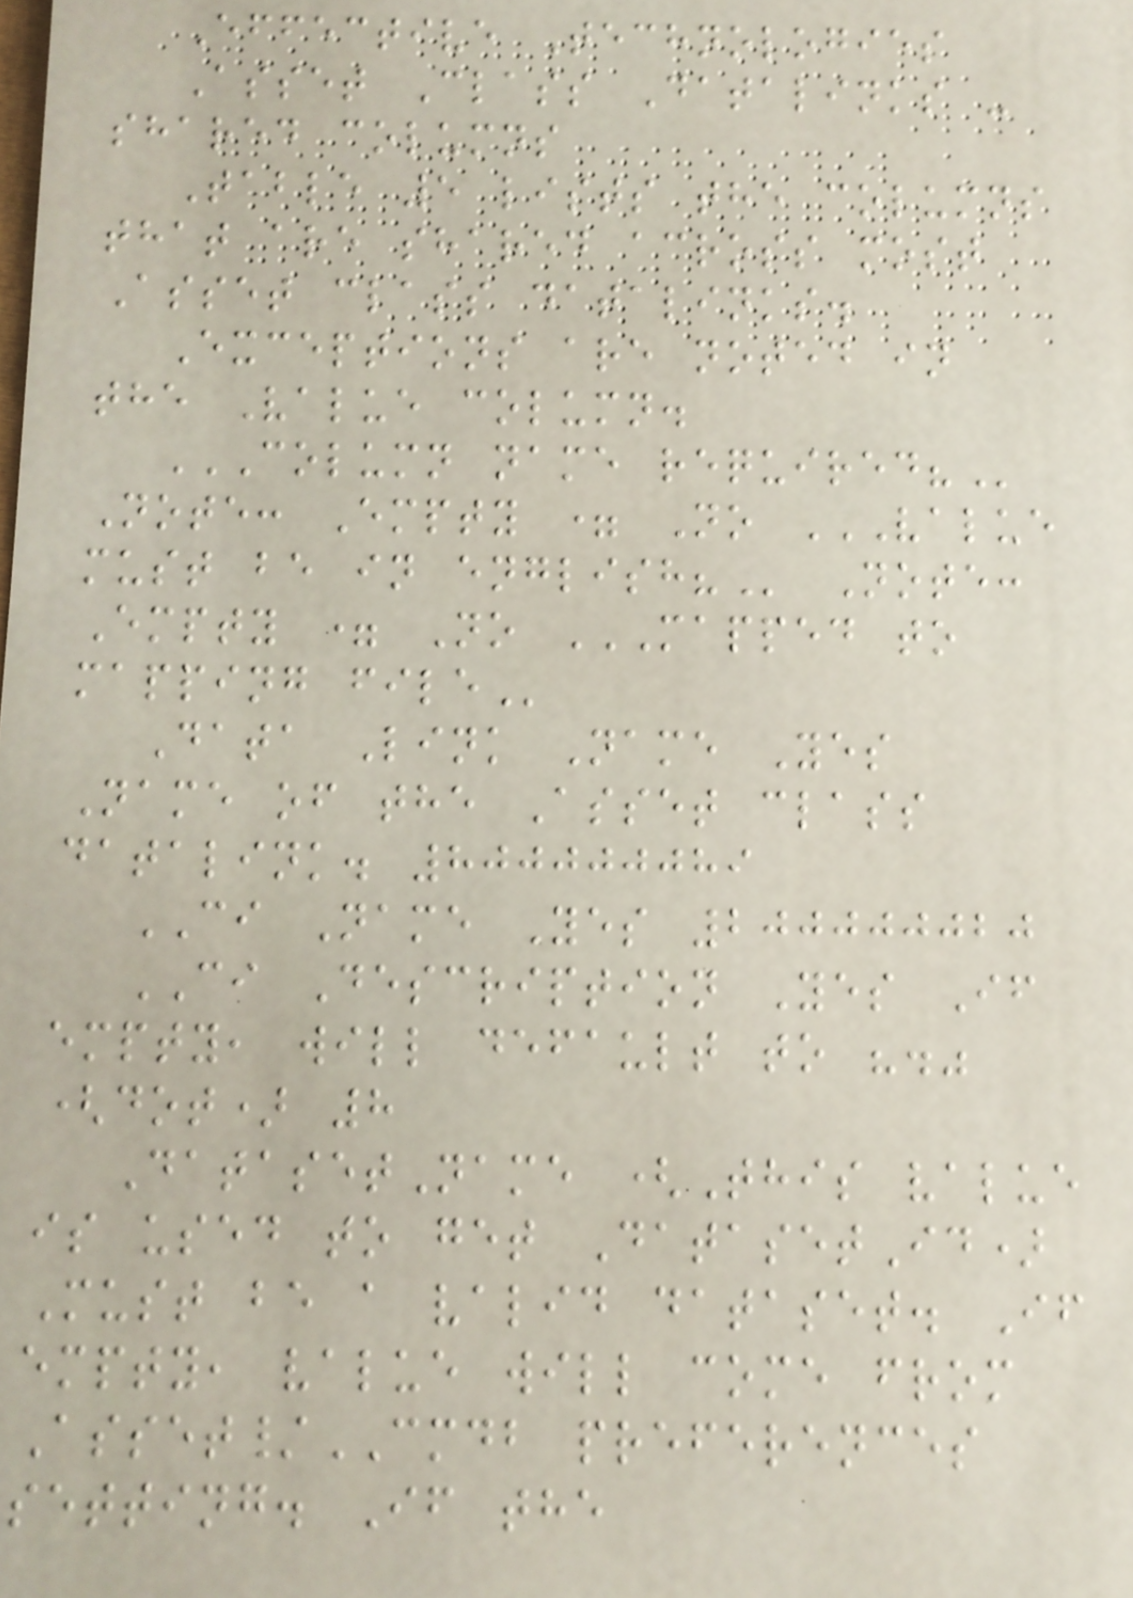Effective Technologies
Asset Class Datalinks -
shared columns
Table 5 lists the columns
that are shared across most
Asset class datalinks.
Exceptions are noted in
the Value column.
COLUMN NAME REQUIRED?
Note: Empty = No VALUE
MUST BE IN ENGLISH? Note:
Empty = No MAPPED TO
MAPPING FILE
Data Link Name Yes
Name of the Asset class
datalink. 800000089
CI Name Yes 200000020
CI Description Yes If
empty, will default to "."
(dot) 8
DatasetName (This value
is used to get DatasetId)
Must be a valid dataset. If
empty, value will come from
Asset/CMDB preferences
setting. If the
